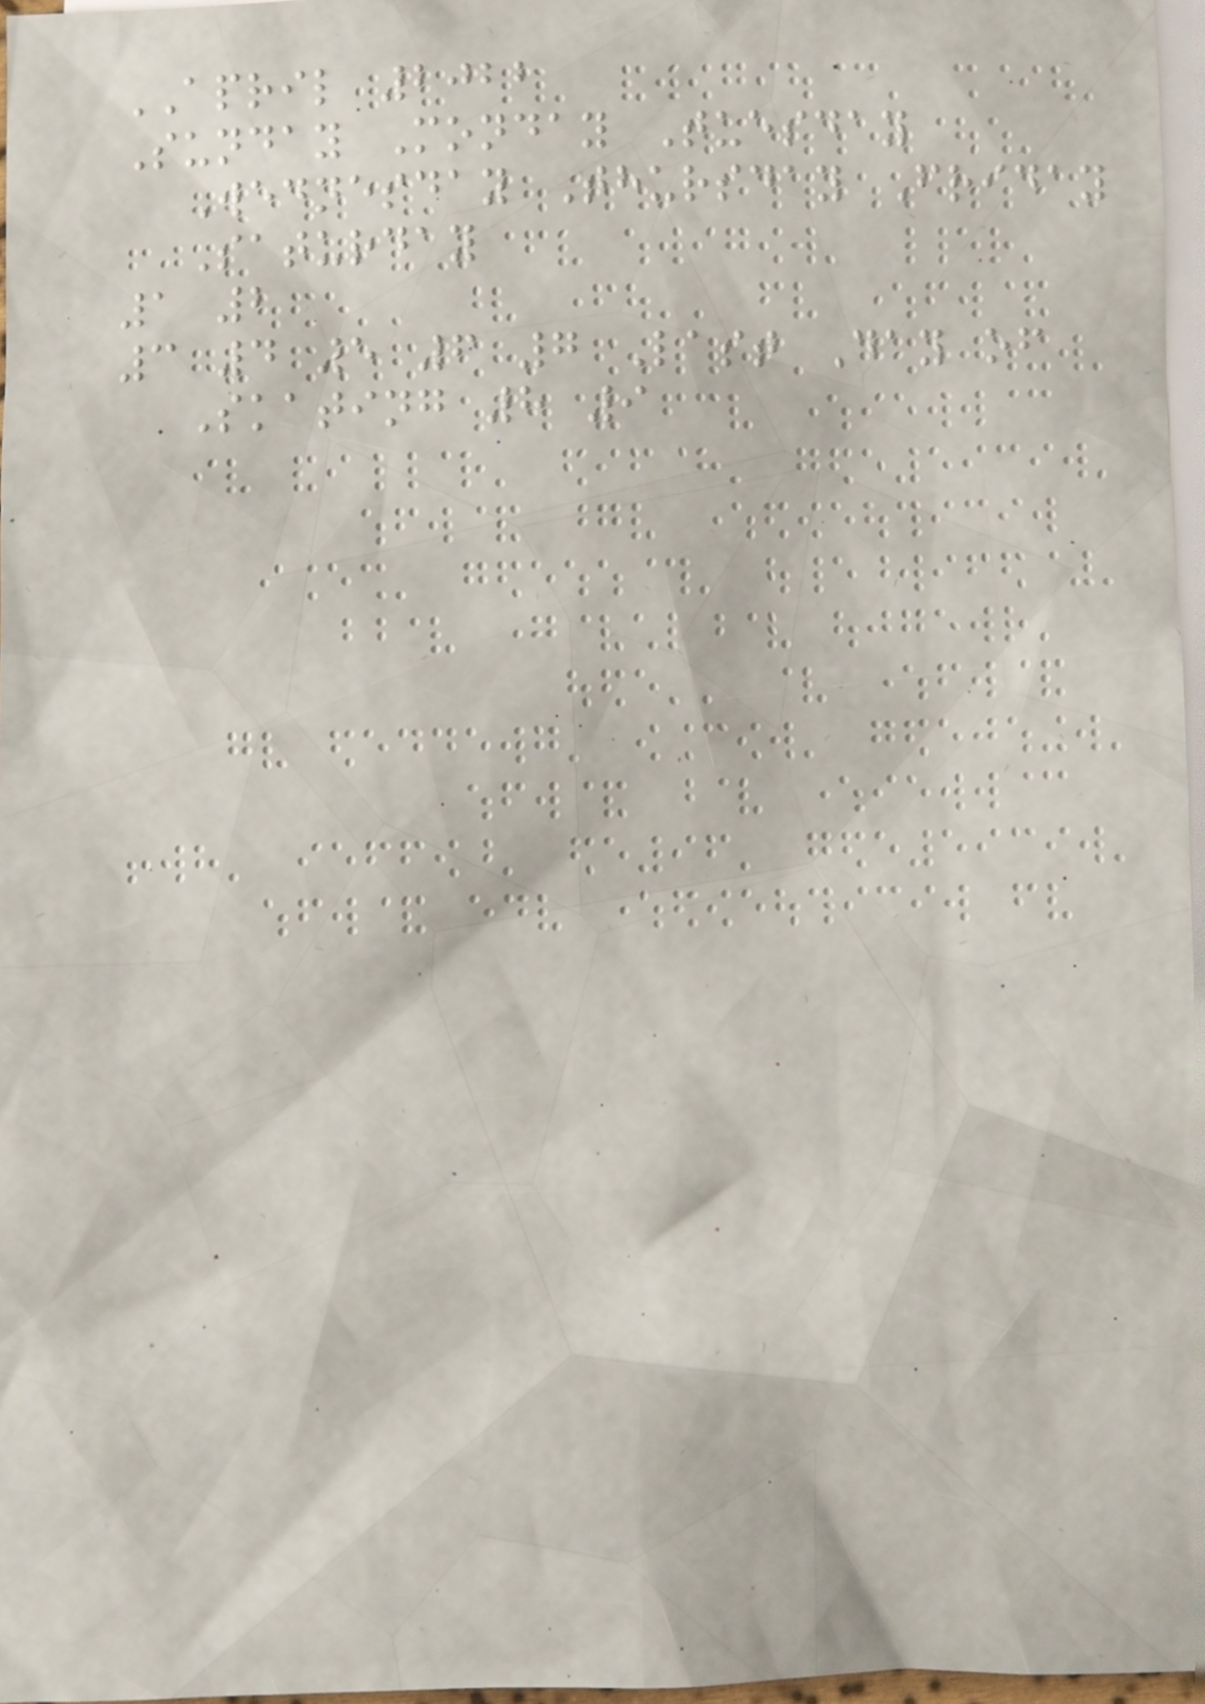APRIL 2022
Sunday Monday Tuesday
Wednesday Thursday Friday
Saturday
1 2
3 4 5 6 7 Last Day of
Skating 8 9
